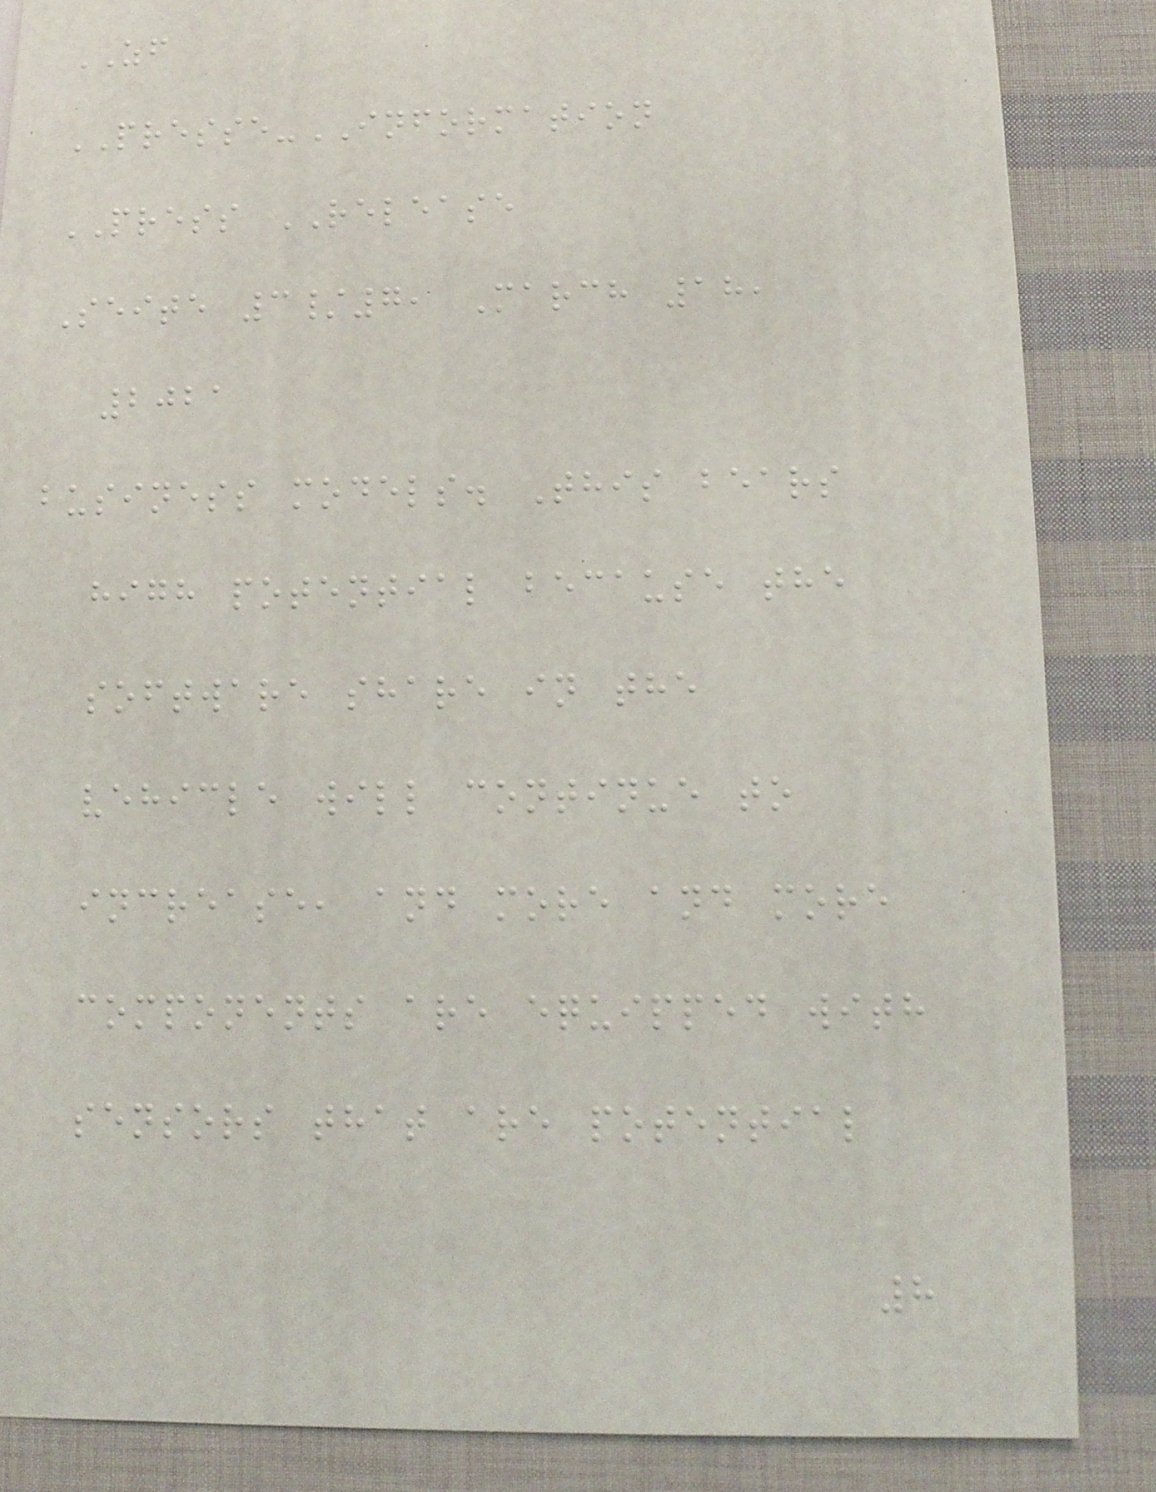ZF
PRESSE-INFORMATION
PRESS RELEASE
Seite 3/7, March 18,
2021
business models. This bears
high potential because the
software share in the
vehicle will continue to
increase, and more and more
components are equipped with
sensors that are potential
8
